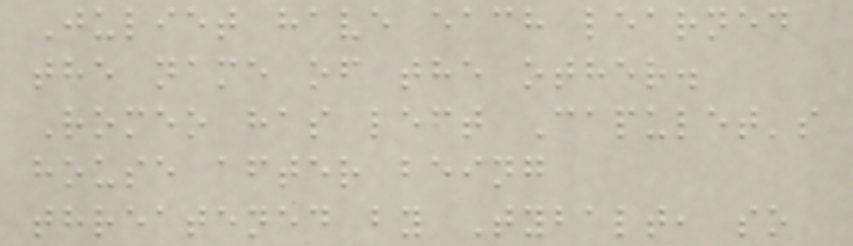Juliet have each learned
the name of the other.
Romeo has left Capulet's
house after being
threatened by Tybalt, so
